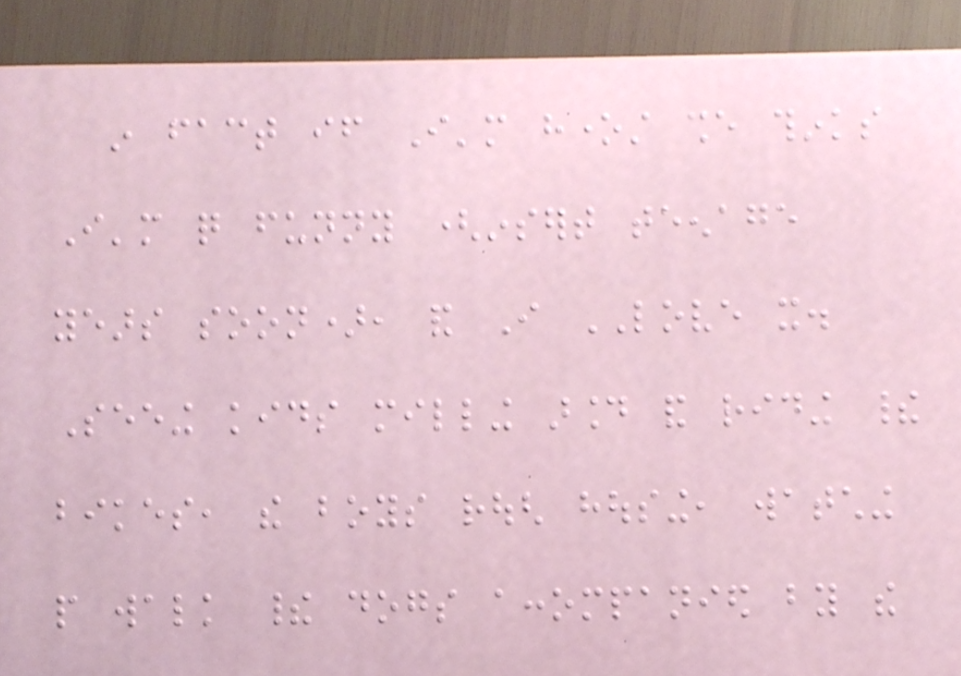in fact if I'm honest she thinks
I'm quite funny (insert teenage
years soon), and I LOVE it.
Seeing kids milling around and riding their
bikes, the boys rough housing, watching
people walk their dogs accompanied by the
